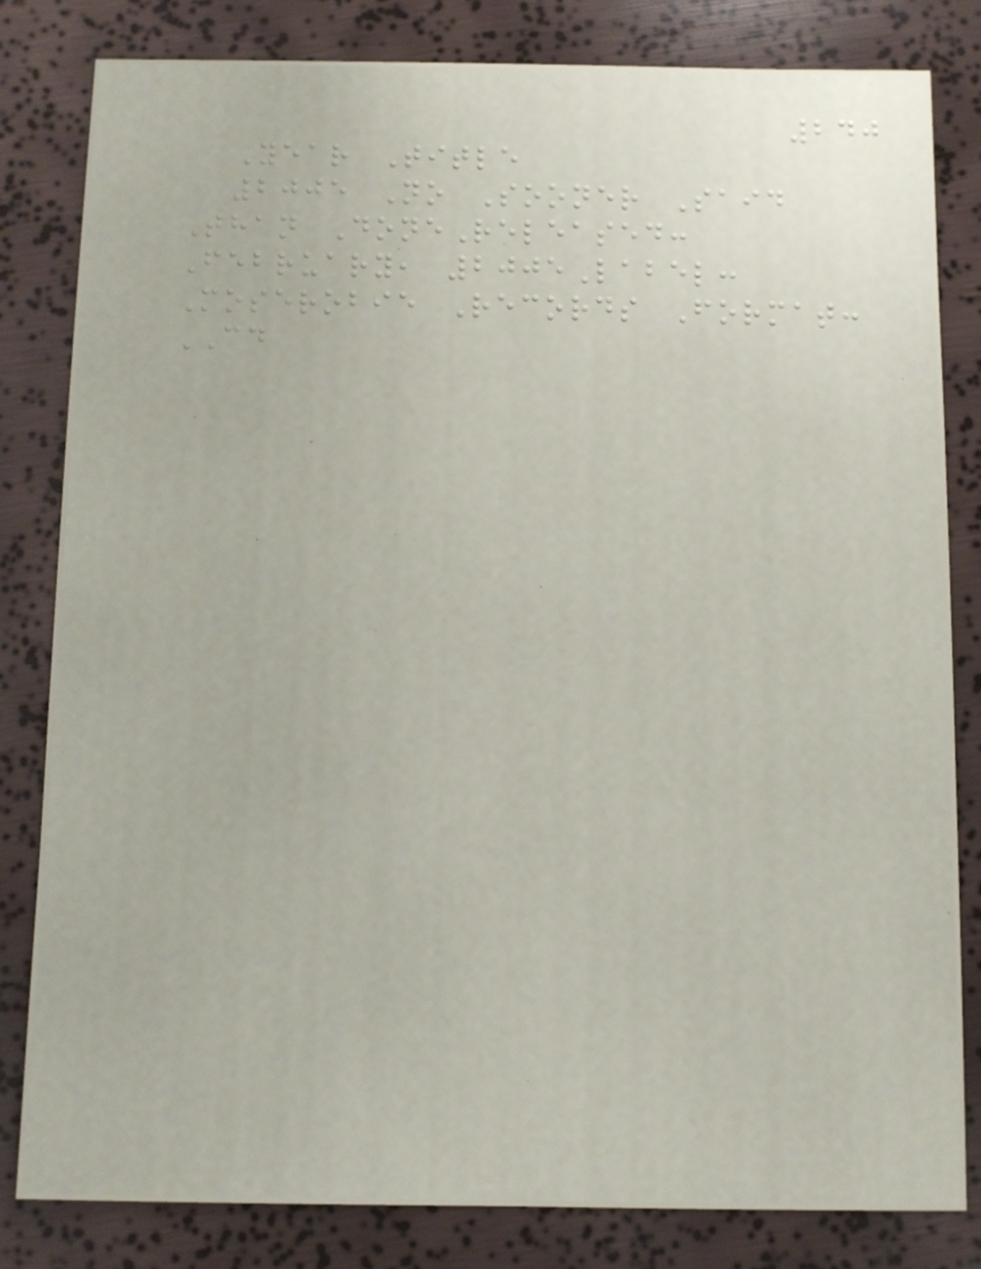240
Year Title
2005 No Sooner Said
Than DoneReleased:
February, 2005Label:
Moserobie Records Format:
CD
